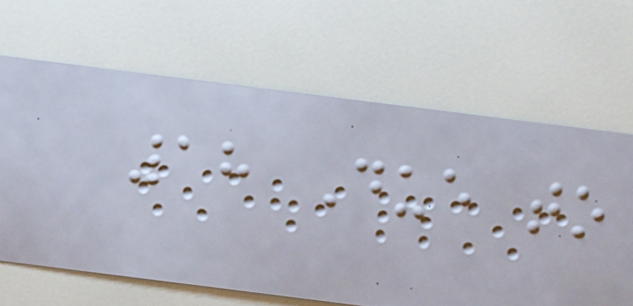18 Due to
